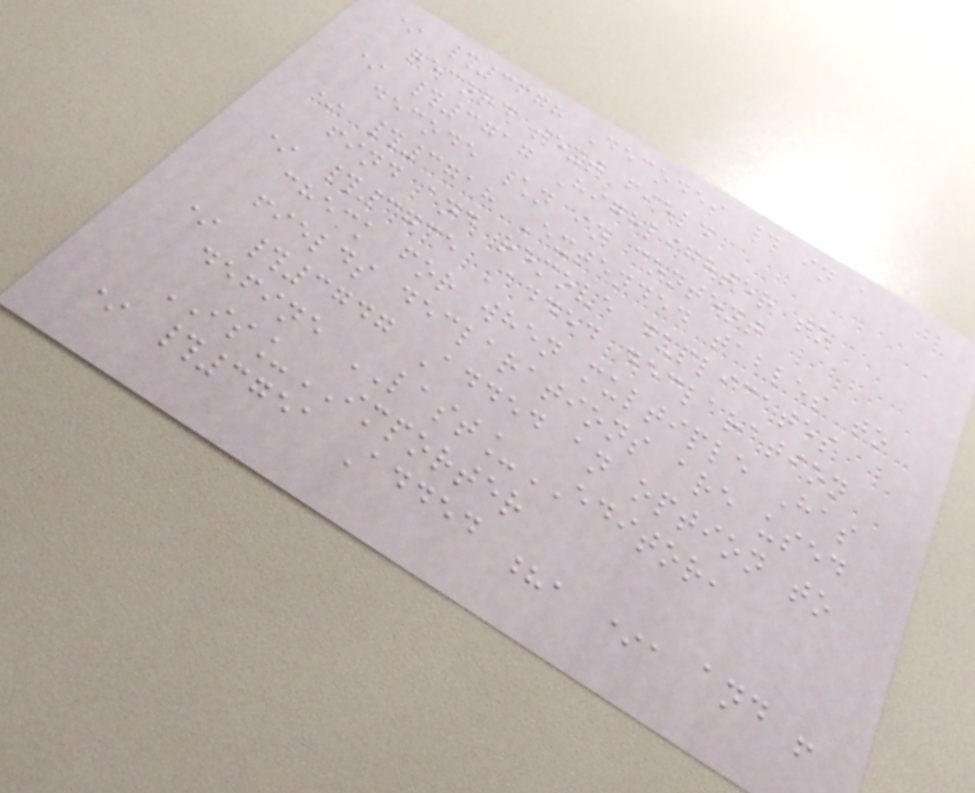* #3678 Decodes # in a
record text field
* #3717 Highlighter to
decode \n in content
* #3718 Extended tables to
find and remove duplicates
* #3735 Added declaration
check for when multiple Has
fields declarations are used
* #3747 Added an option to
define LAST_EDITOR,
IS_IMPORTER
* #3751 Added ?, *, and !
